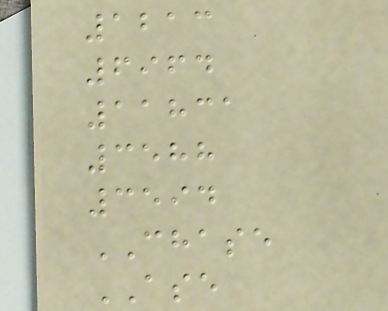1213
6964
11831
3588
3594
CHASE
ASE
